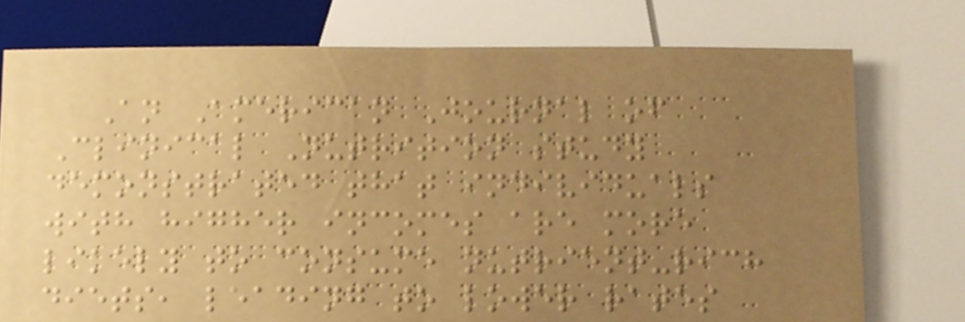An American Journal of
Clinical Nutrition study
demonstrated that individuals
with higher incomes are more
likely to consume nutrient-rich
diets, leading to lower rates
